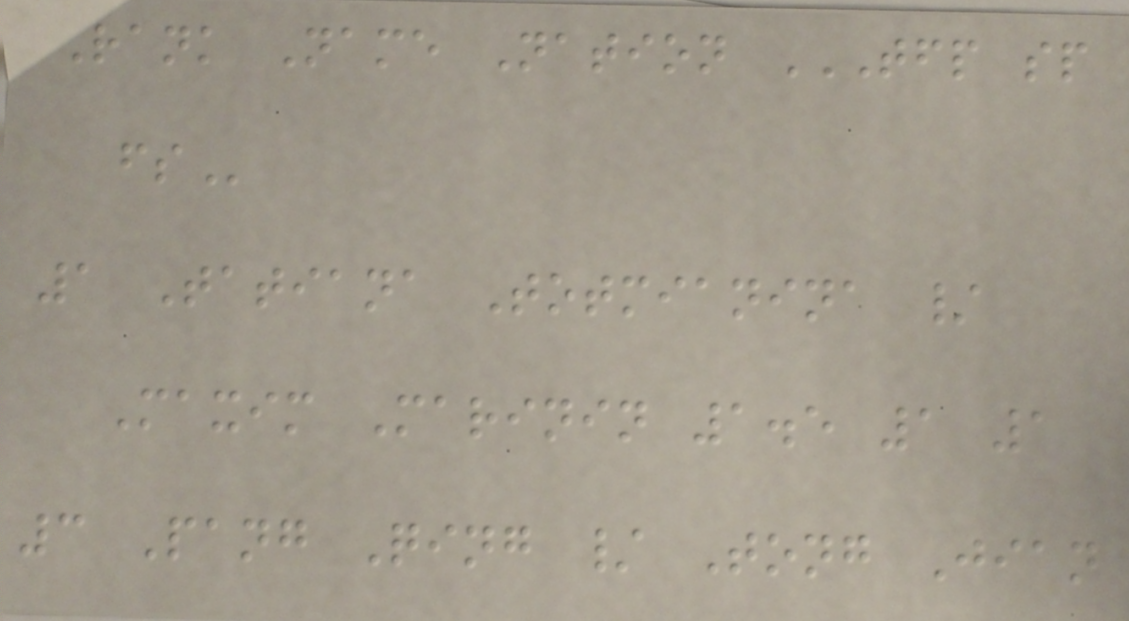Rank Name Nation TFP SP
FS
1 Tatiana Totmianina /
Maxim Marinin 1.5 1 1
3 Pang Qing / Tong Jian
